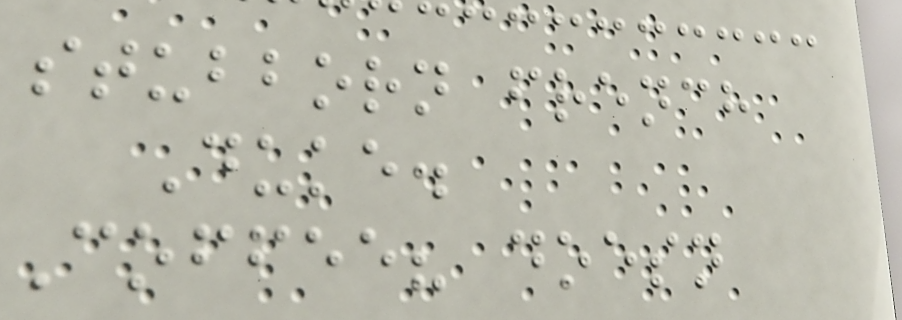stubborn french
Duke.
Coffee? doesn
